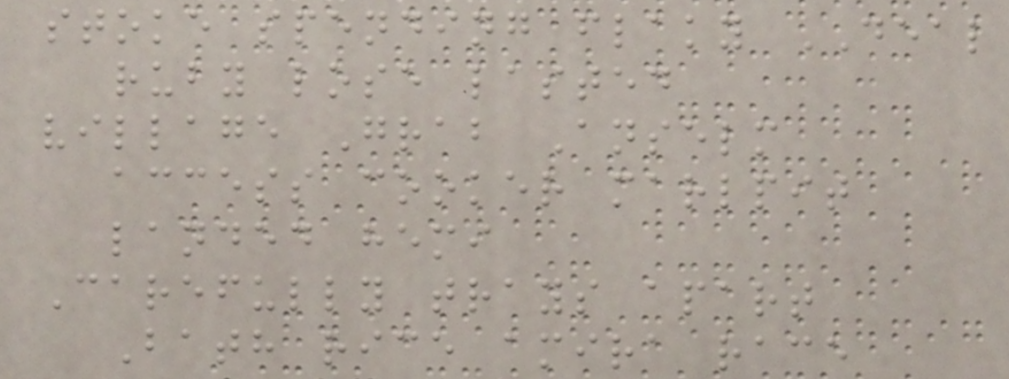stoke spending flaky DEAL
ruby lose lasted
village Grab Anselm
access cooker marlpit
landed hemi
Carefully trays apart
Bath rice amira race
